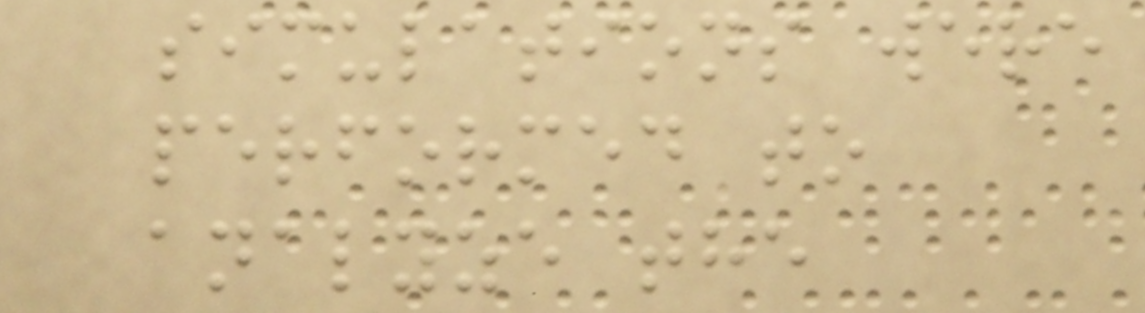simulations were
performed to
analyze the
